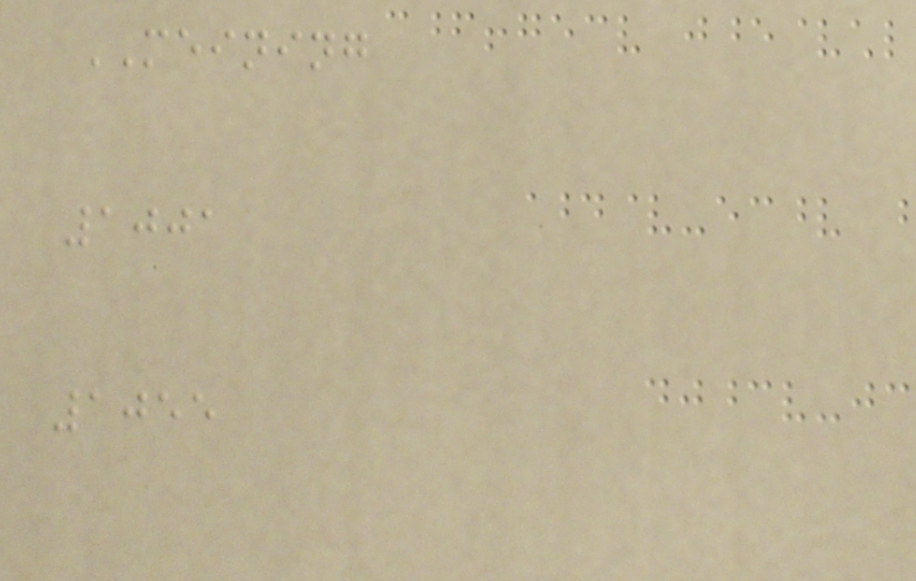MEINING
1001
1055
